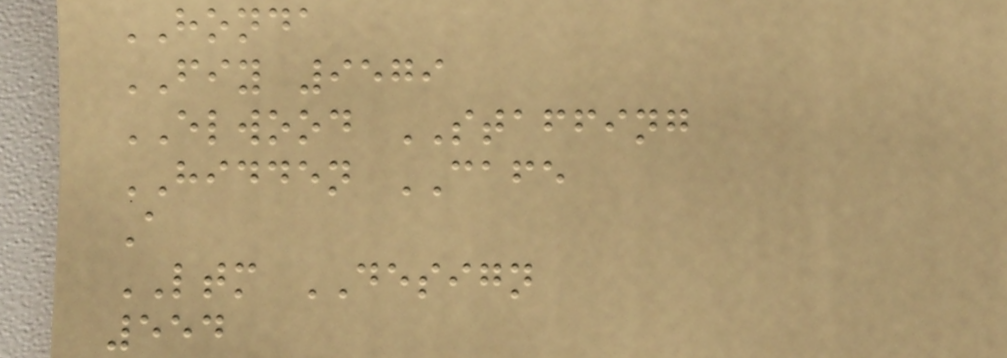HONDA
FIY 9579
ELWOOD STAFFING
HIDDEN CAFE
A
LTM DESIGN
554
